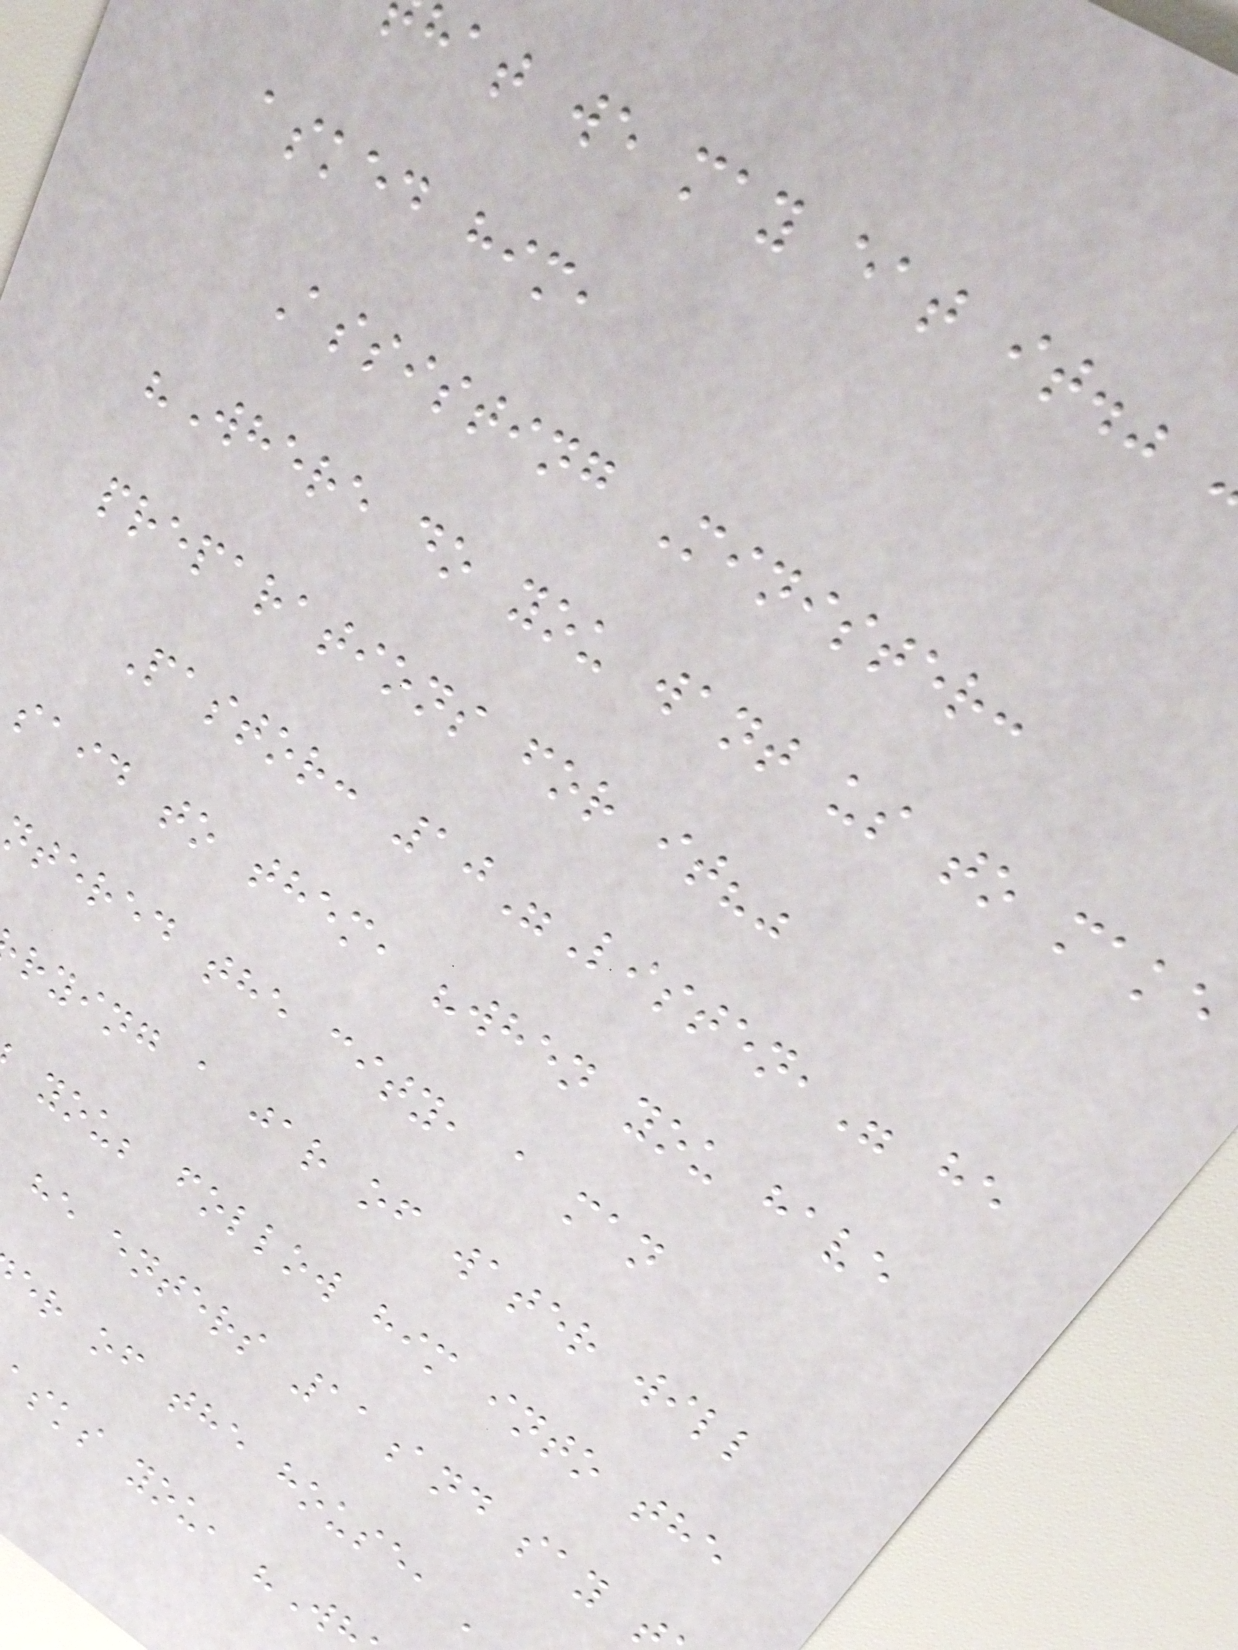hat we may eat it."
asked him,
Assisting Minister:
"Where do you want us to make
preparations for it?"
Pastor: 10"Listen," he
said to them, "when you have
ntered the city, a man
rying a jar of water will
you; follow him into the
he enters 11and say
er of the house, '
asks you, "W
